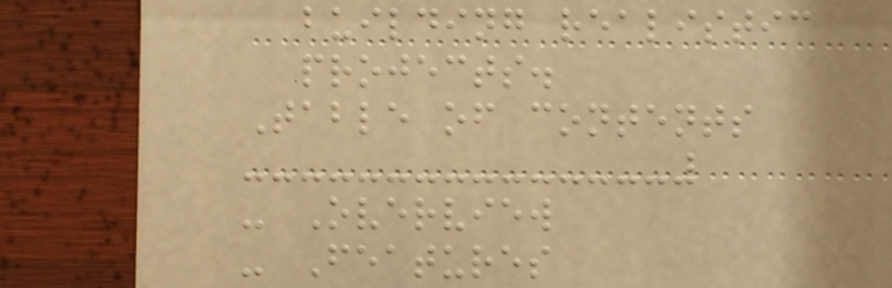building realistic
projects.
Table of contents
- Overview
- Features
